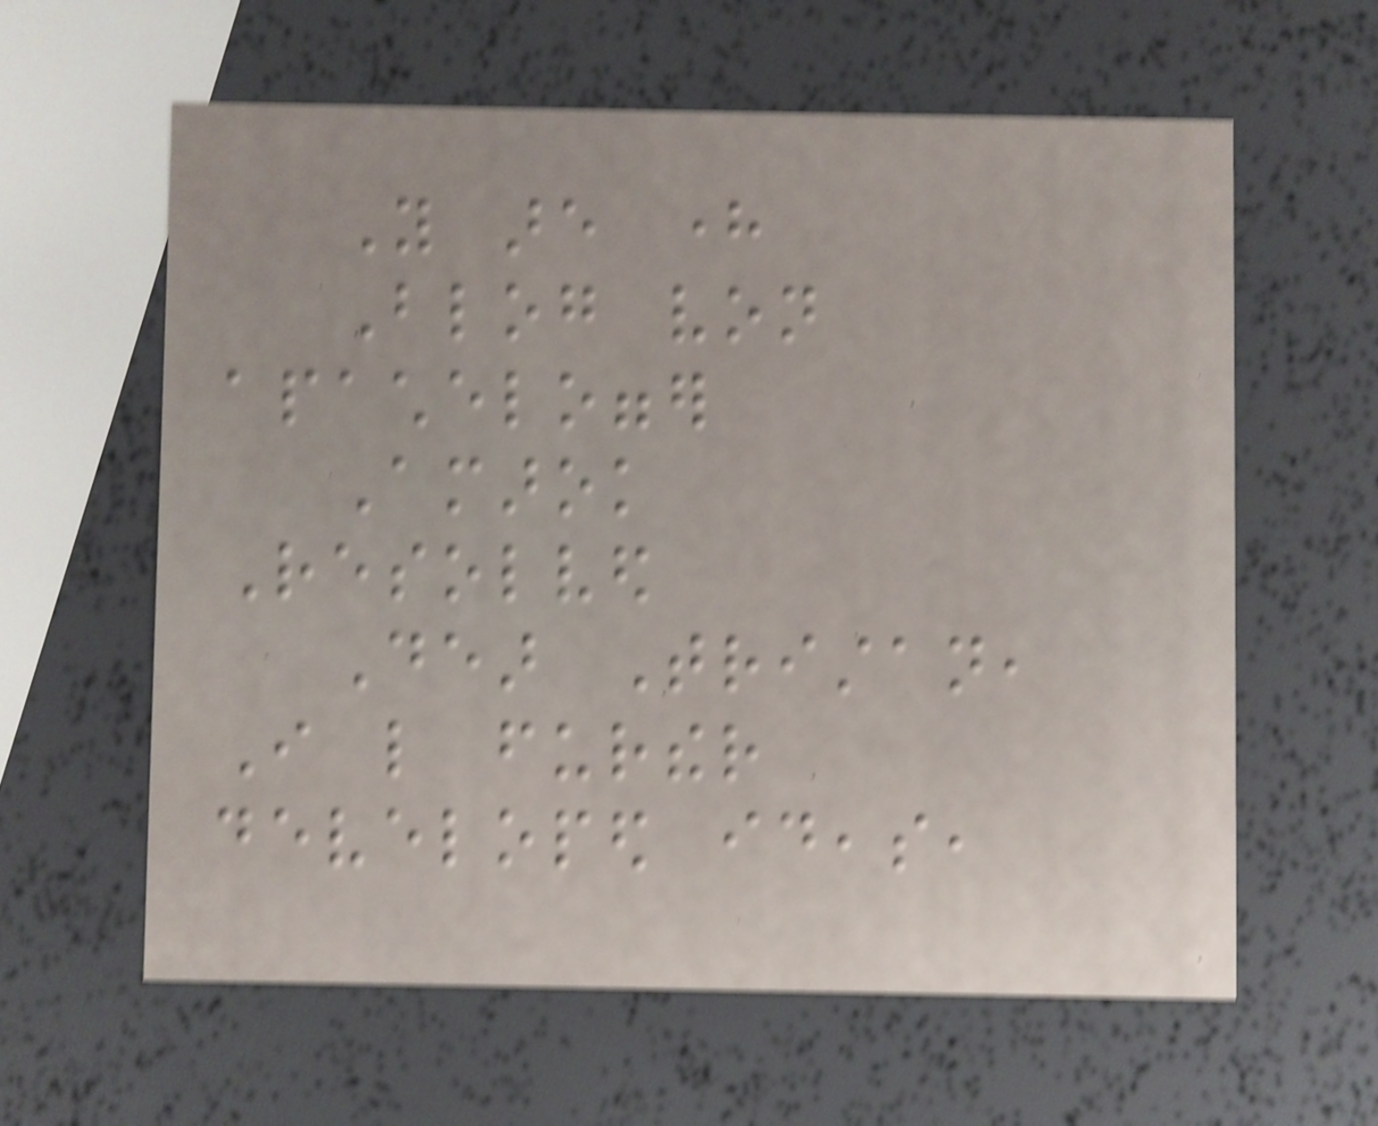You are here
Blog von
apachelogger
Amarok
Resolved
Dear Tristan,
I like further
developed ideas,
